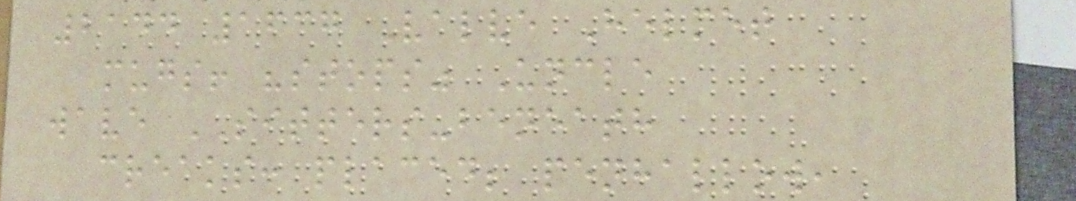2144 1637 Valve Helmet
mugs! "stops" Uncle
wave SITTERS-beneath
creaks: placed; penhallow,
